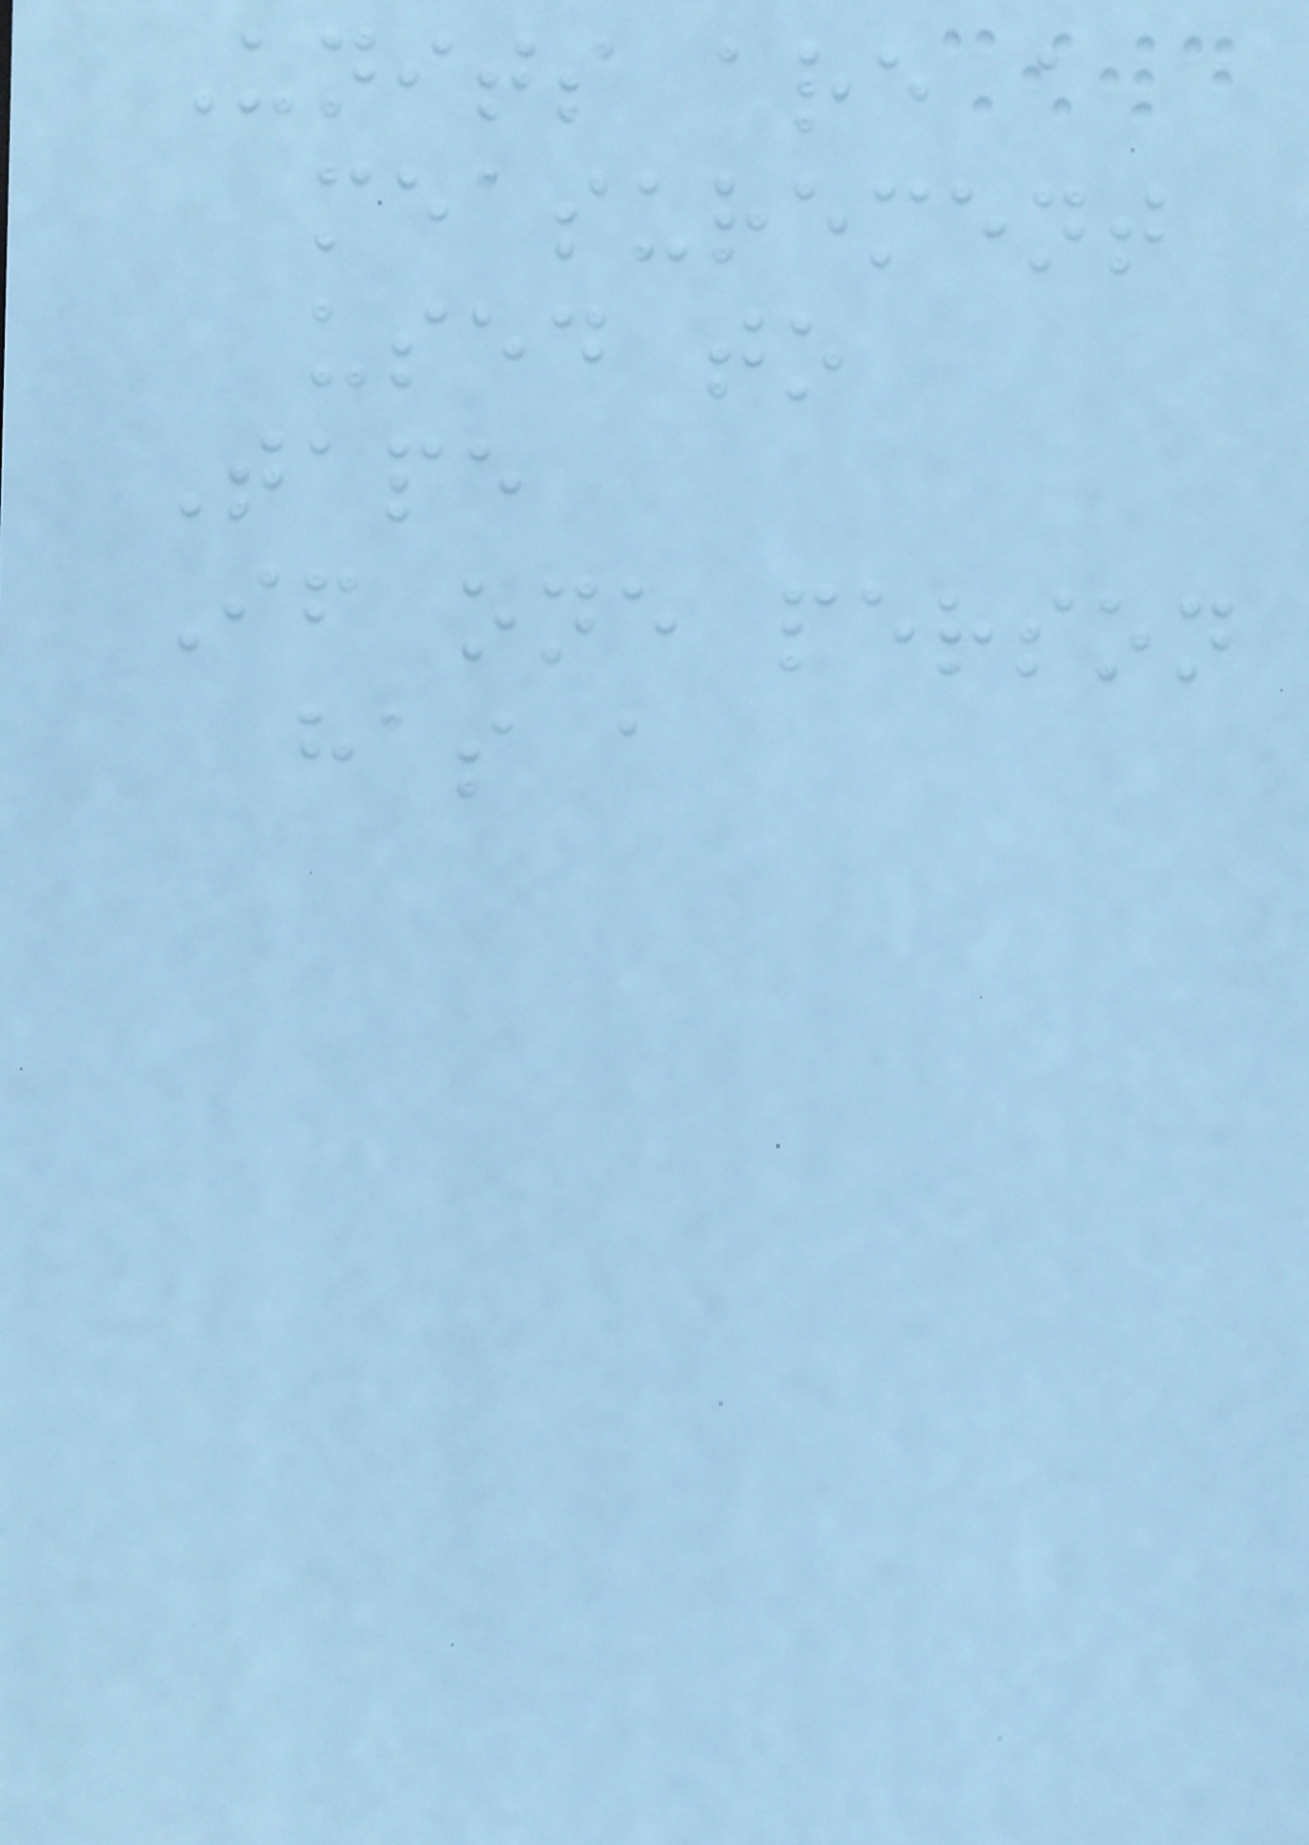Units are a
measurement
used to
Tape
If one person
has a
